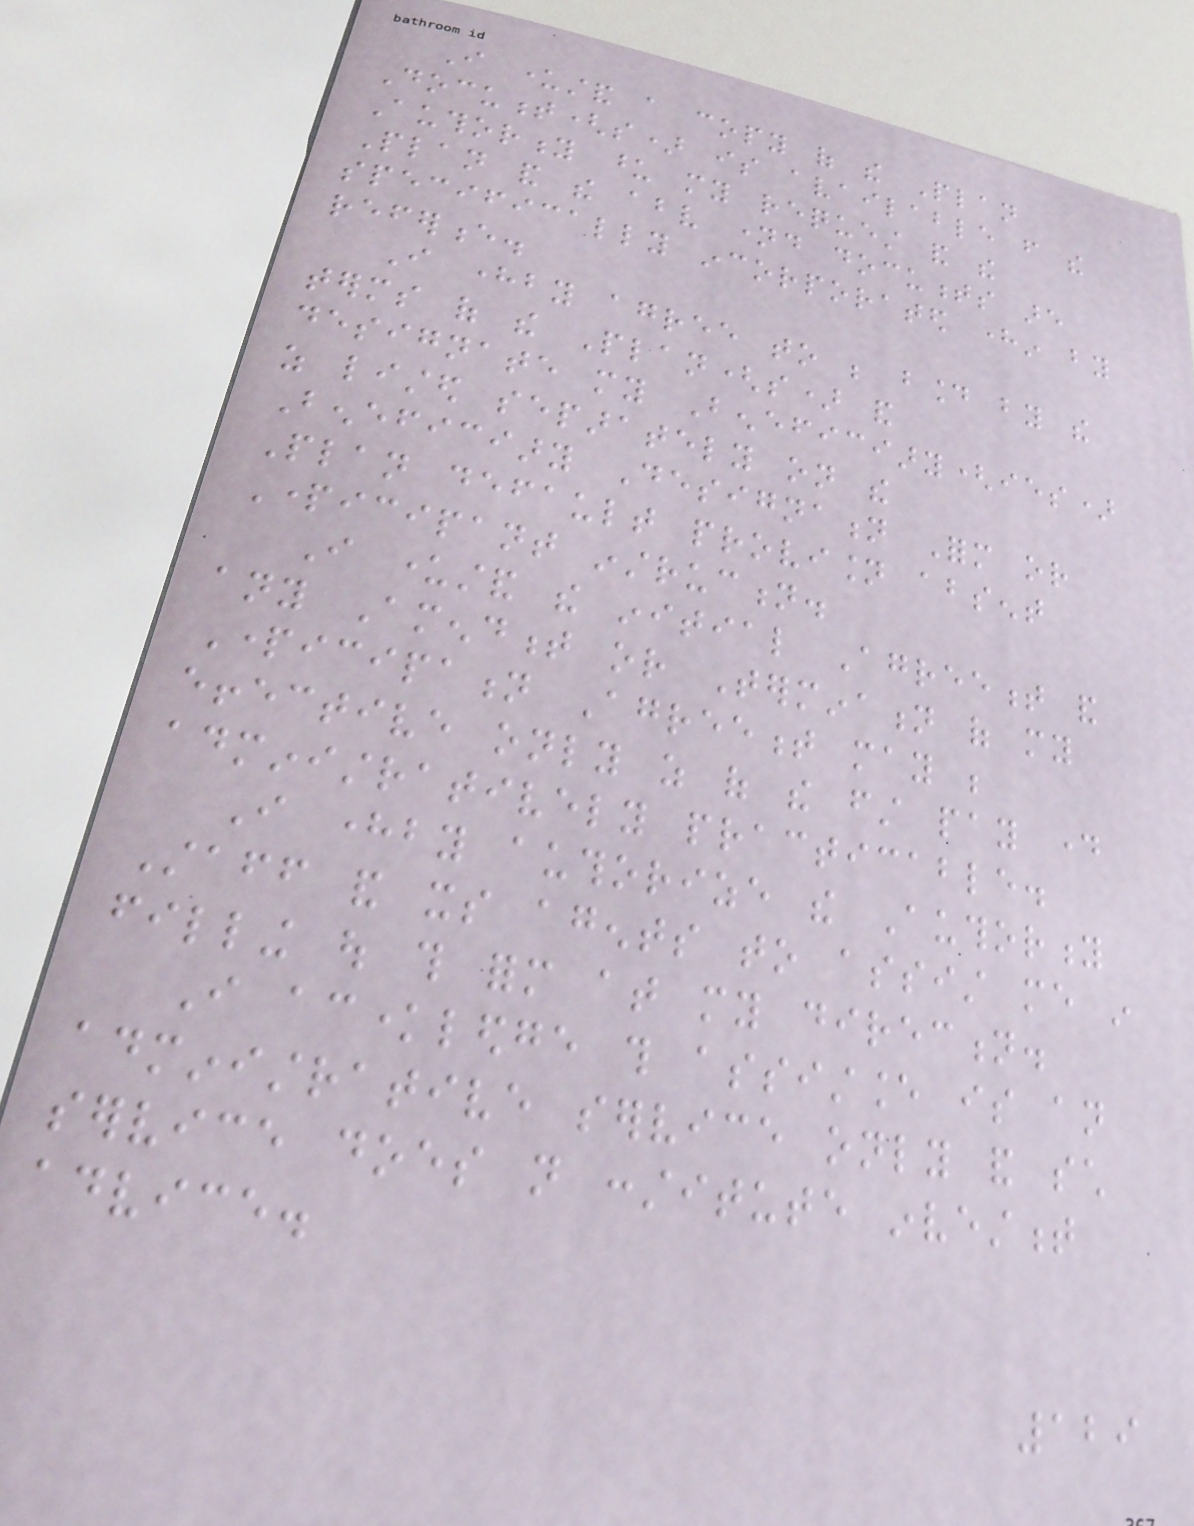I understand a copy of the Plan
Document(s) is available from the
Authority upon my request and the
Plan and the above named documents are
specifically incorporated herein by
reference.
I hereby agree to be bound by the
terms of the Plan(s) and
designate my Beneficiary(ies)
as listed separately on the
Beneficiary Designation Form or
Plan default provision absent
Participant instruction.
I understand the initial Agreement and
any Amendment or Termination of my
Participation Agreement may be
effective only as of the first pay day
administratively practicable.
I hereby authorize the Authority
Staff and its agents to assist me in
filling out this form at my direction.
I acknowledge this assistance is an
administrative service only and such
service does not constitute investment
advice.
129
